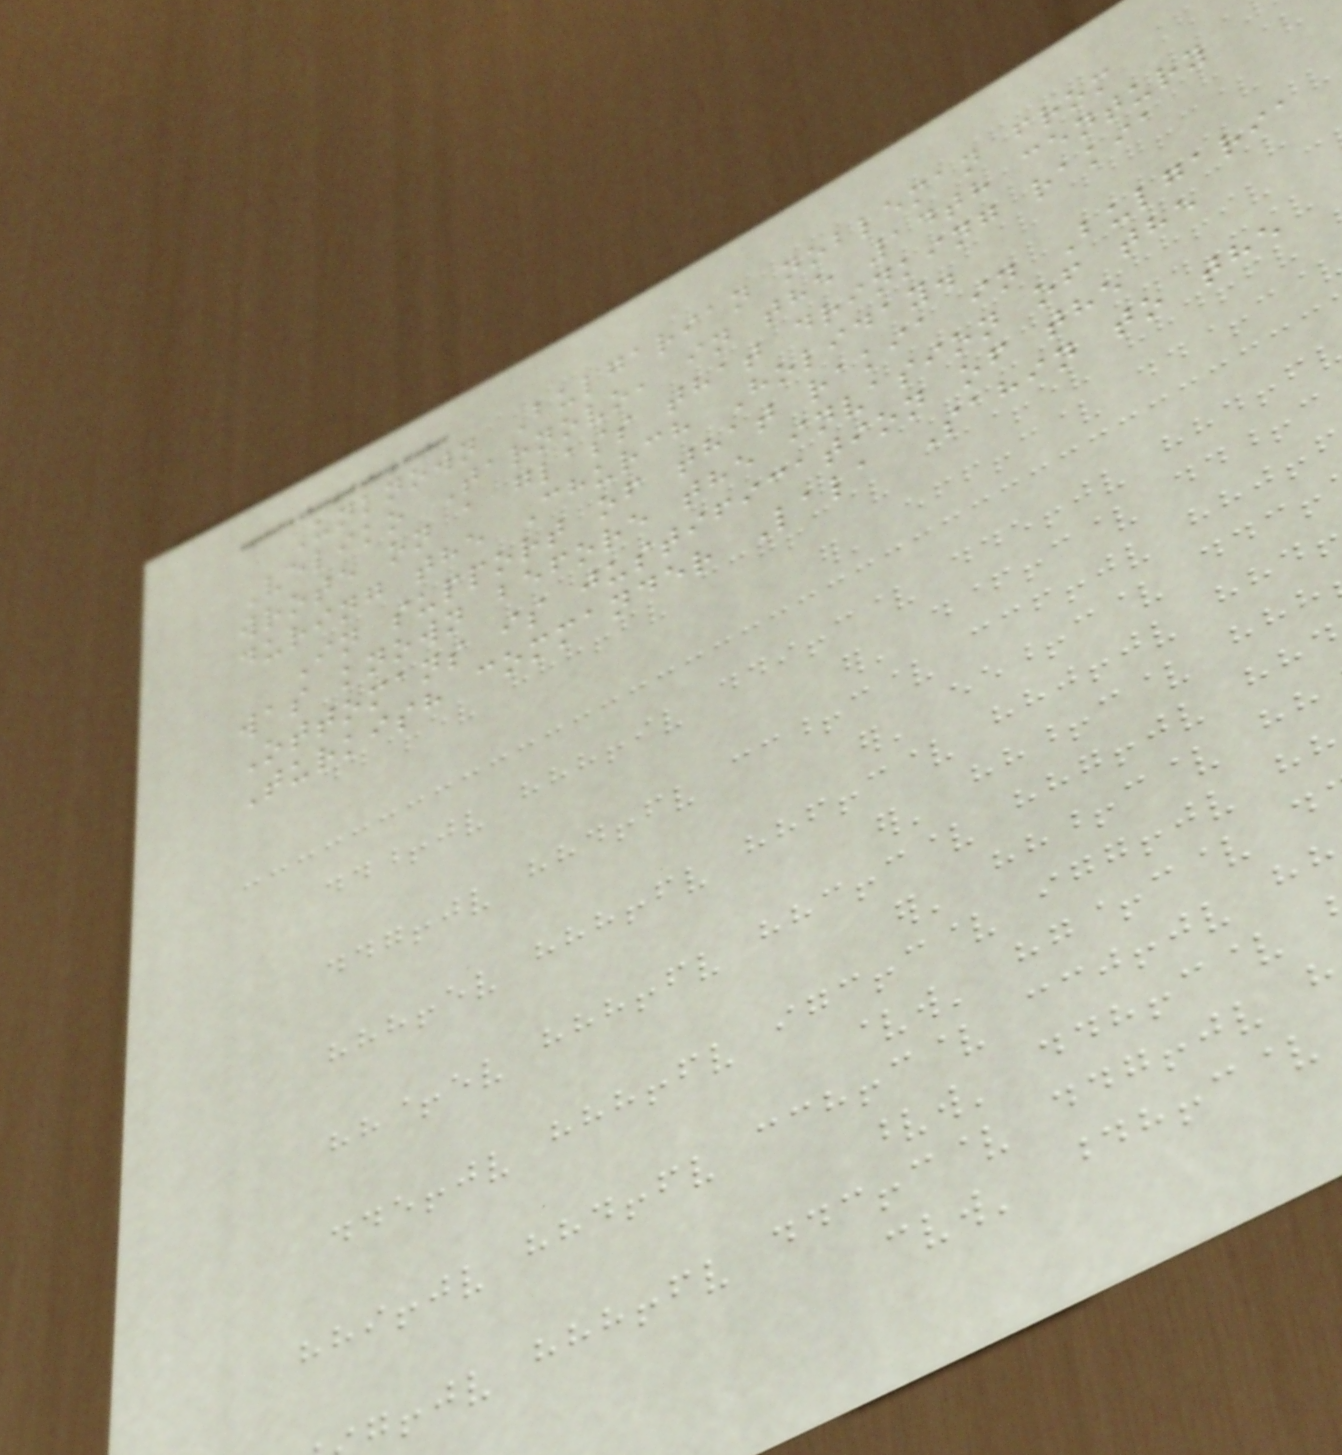Unknown Bulgarian nobleman from
Veliko Tarnovo, in the 14th century
wrote on a glass that drinking rakia
during the Church Holiday.
In support of that rakia in Bulgaria
was known before the invasion of the
Ottomans is justification of the
Turkish commander Lala Sahin to the
